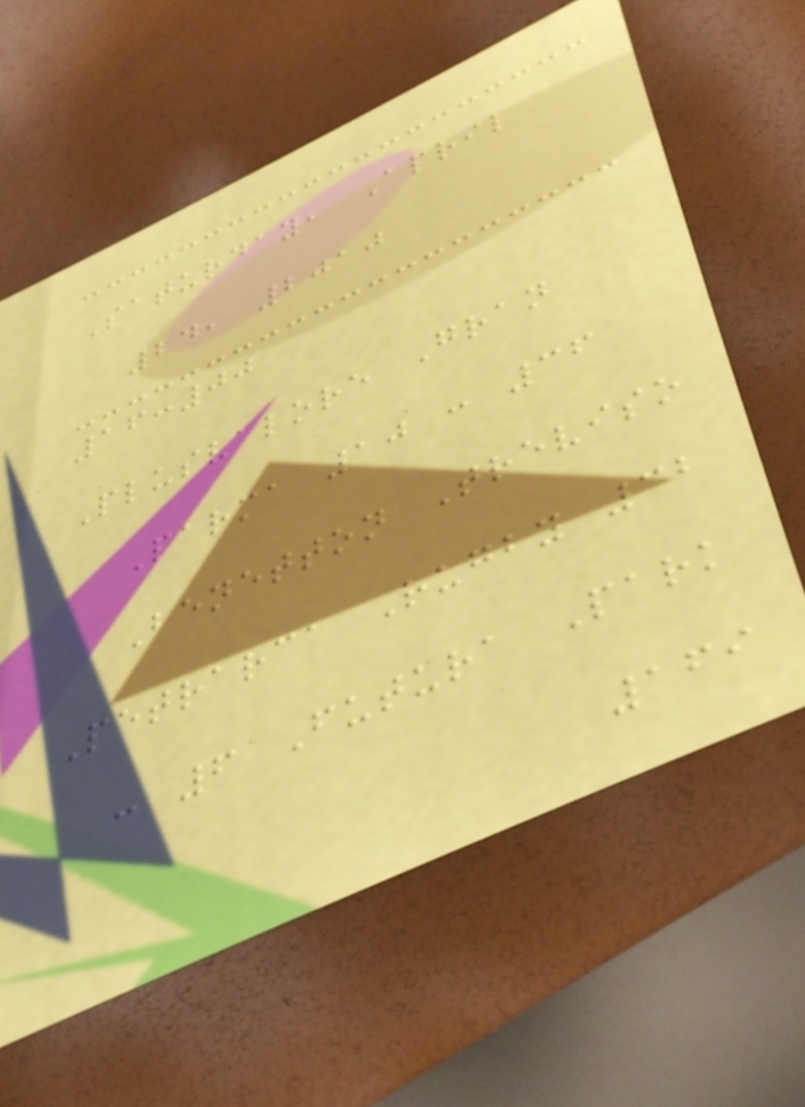Saturday, April
24, 2010
16:00
Plusvalore Gran
Parma 10 : 36
Benetton Treviso
Petrarca Rugby 32
: 6 Futura Park
169
